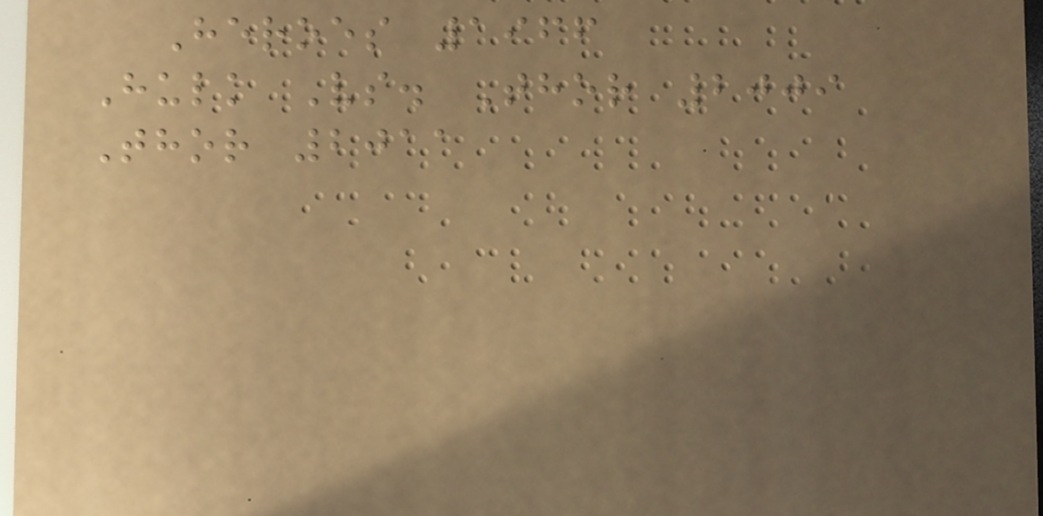Heroes 1966
Hulk Vs. Thor 2009
Thor 2011
